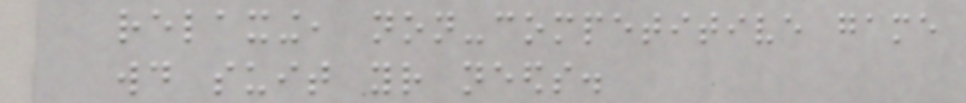relaxing, non-competitive game
would suit your needs.
